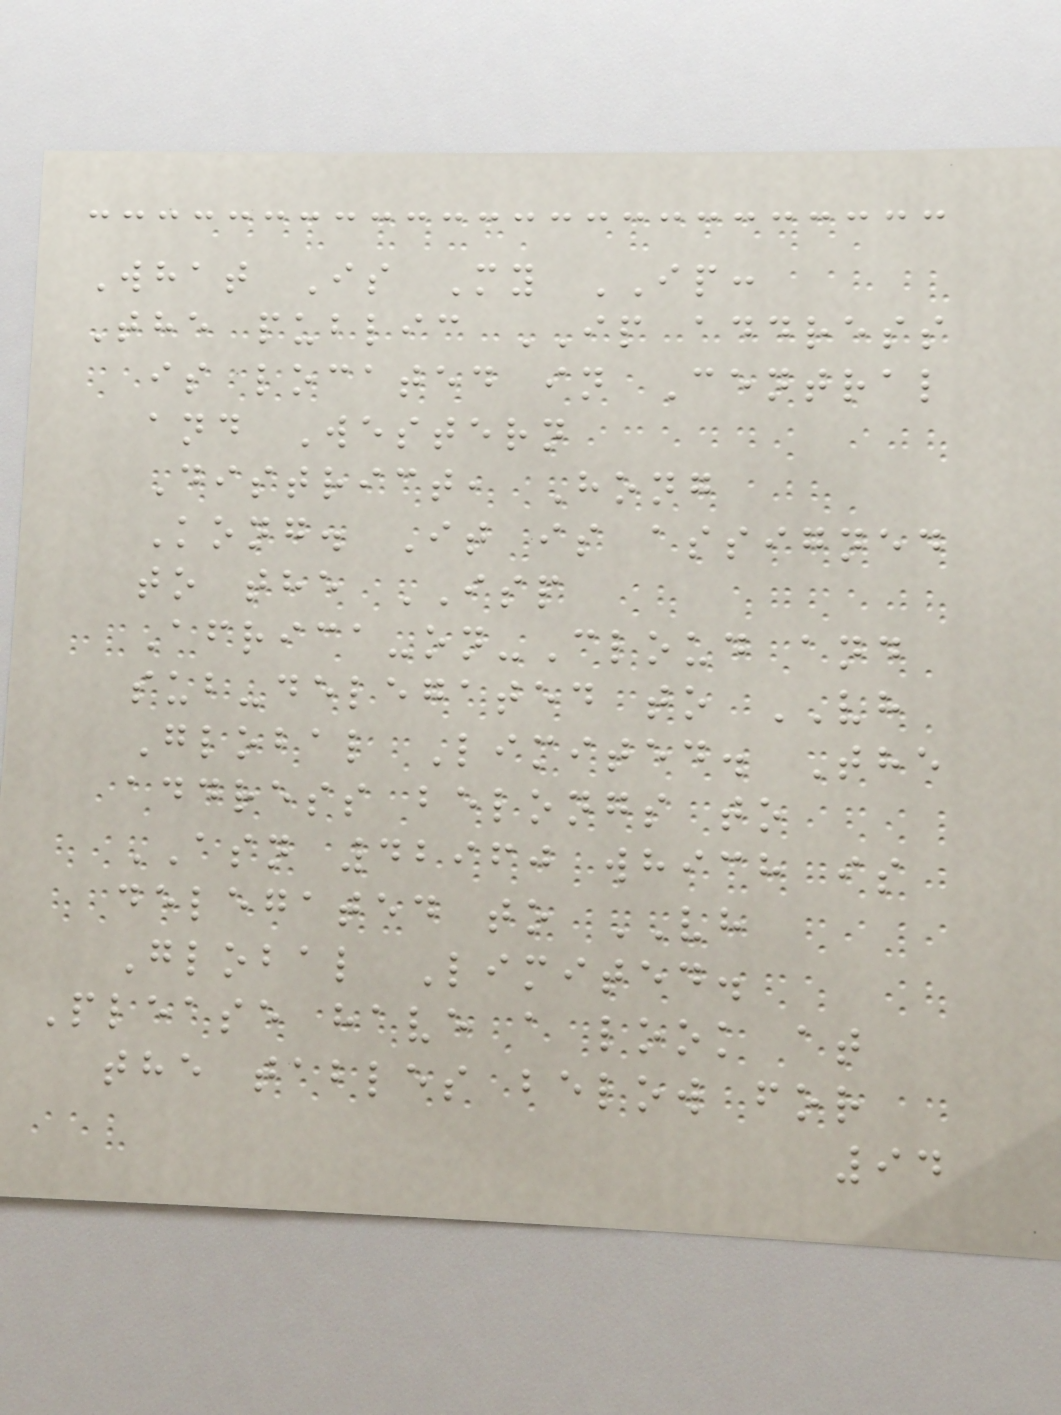What Is My IP:
The public IP address
is located in Central
and Western
District, Hong
Kong. It is assigned
to the ISP
Africa-on-Cloud and
sub-delegated to VH
Global Limited. The
address belongs to
ASN 42960 which is
delegated to VH
Global Limited.
Please have a look at
the tables below for
94
